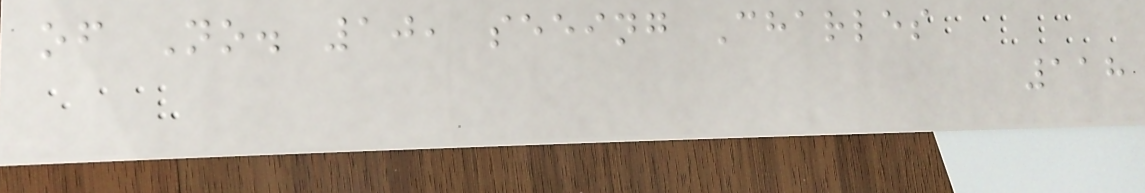of No. 10, seeing Charles
118
